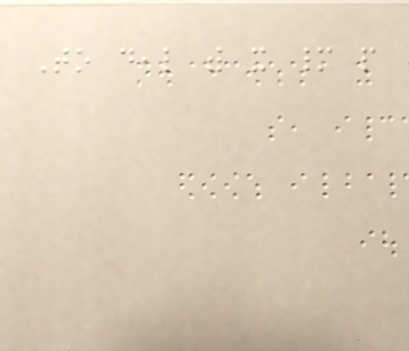To deal with it many people
